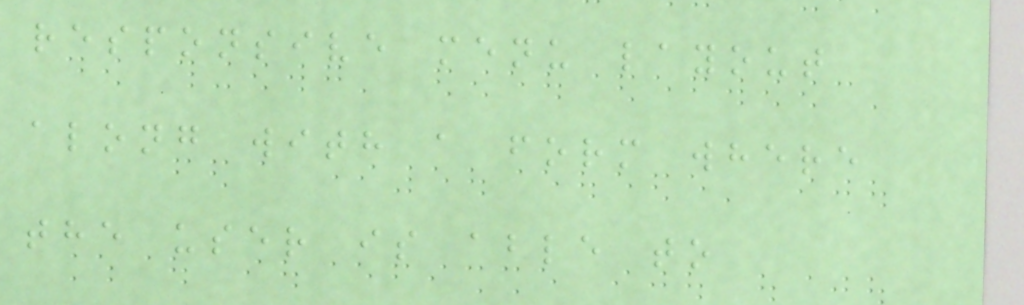responsive menu layout
along with a form where
the user is able to
